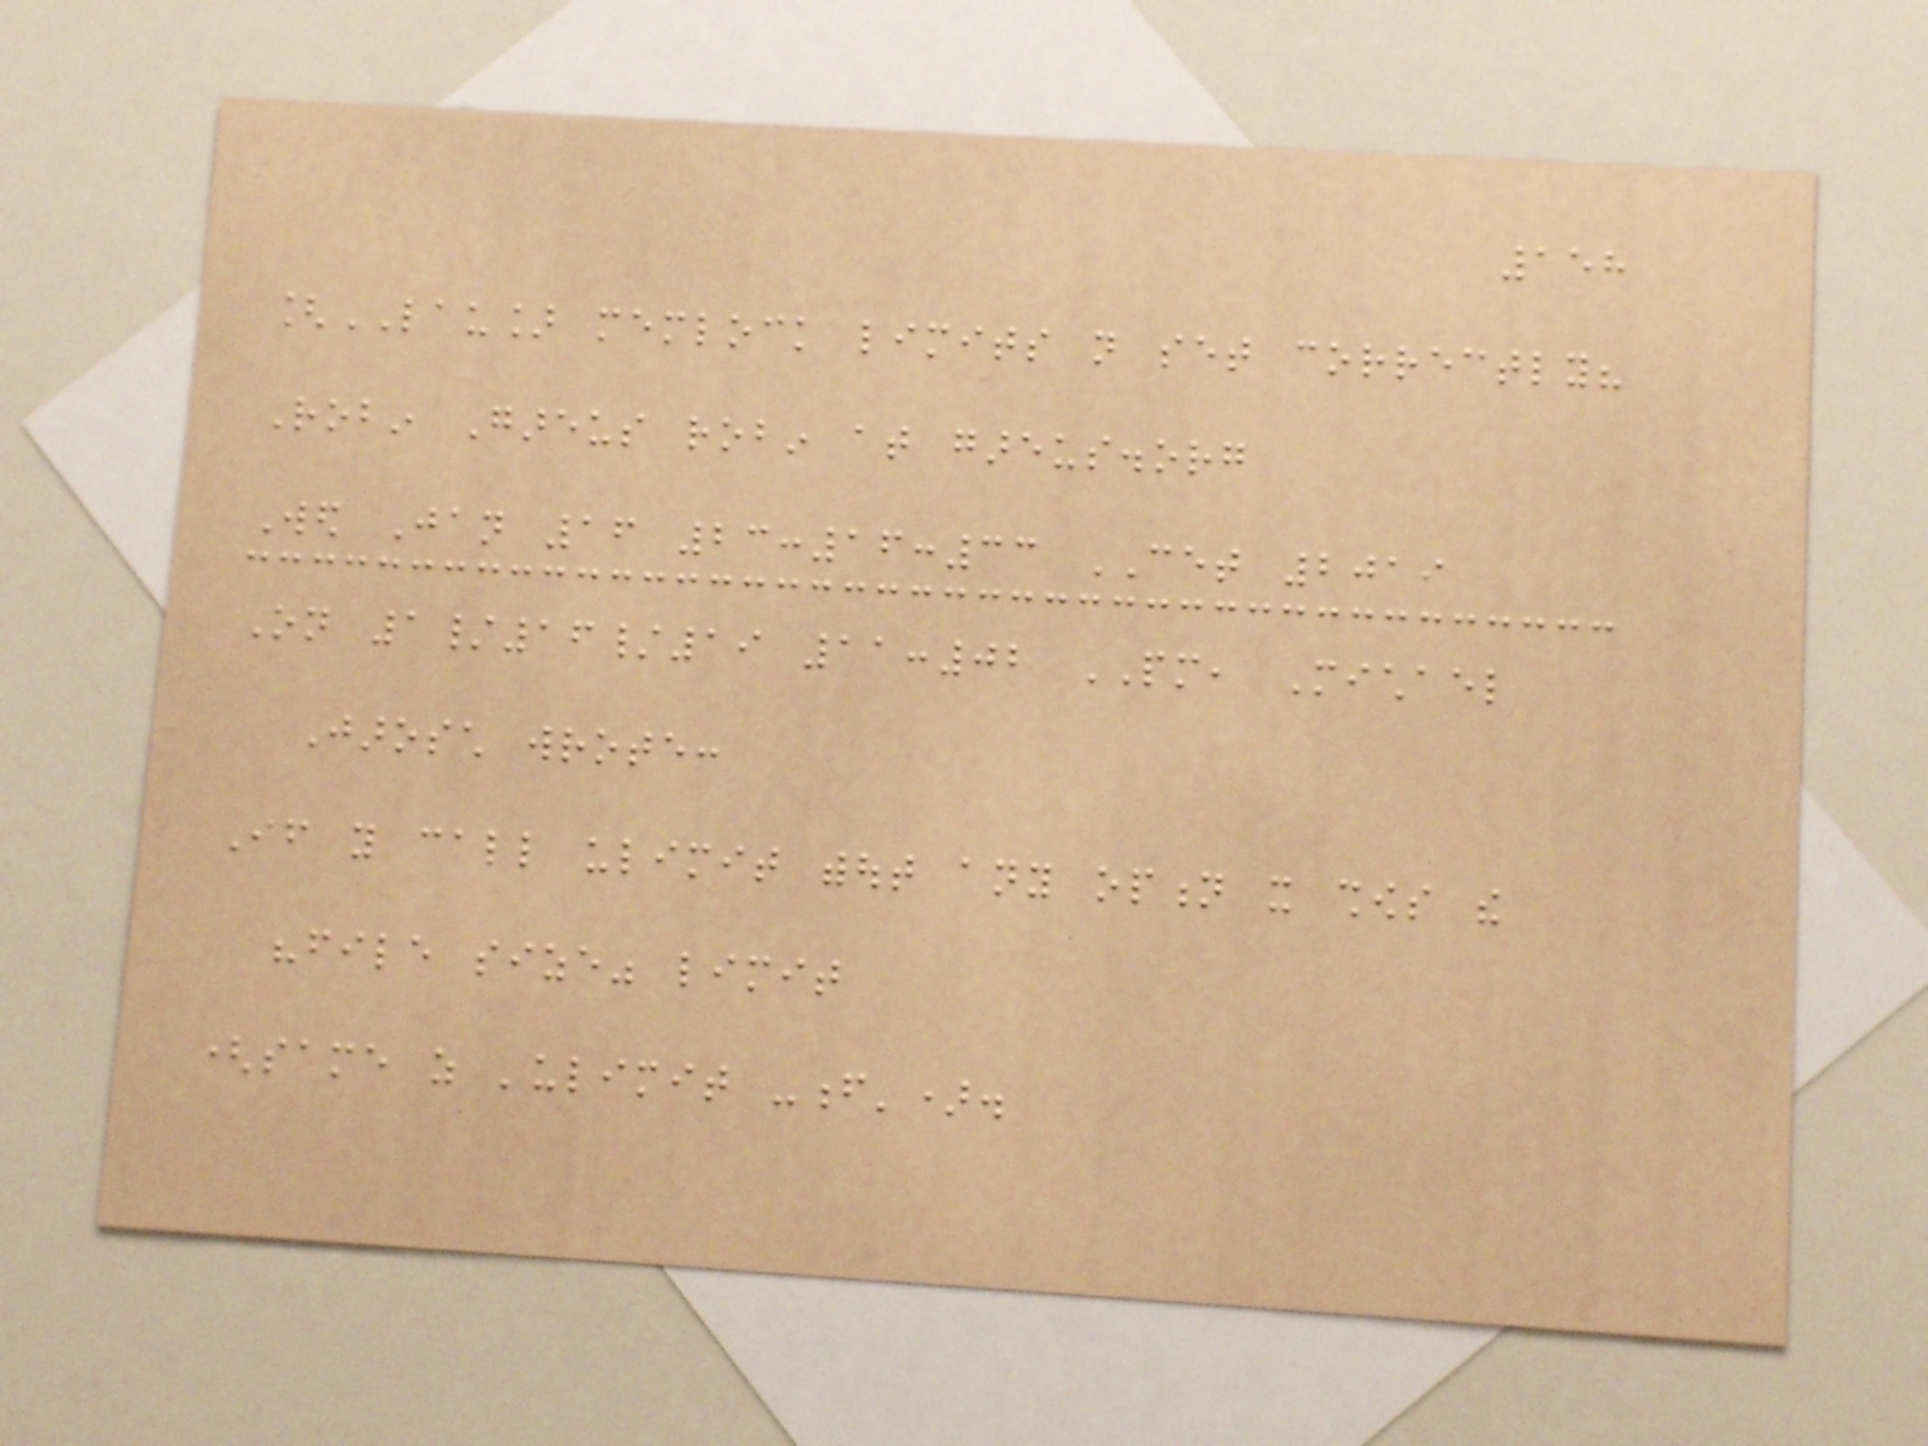158
[LAU] memlock limits not set correctly?
Robin Gareus robin at gareus.org
Wed Jan 16 23:16:33 CET 2019
On 1/16/19 11:02 PM, Michael
Jarosch wrote:
If you call ulimit without any option it shows the
"file size" limit
(same as 'ulimit -f').
